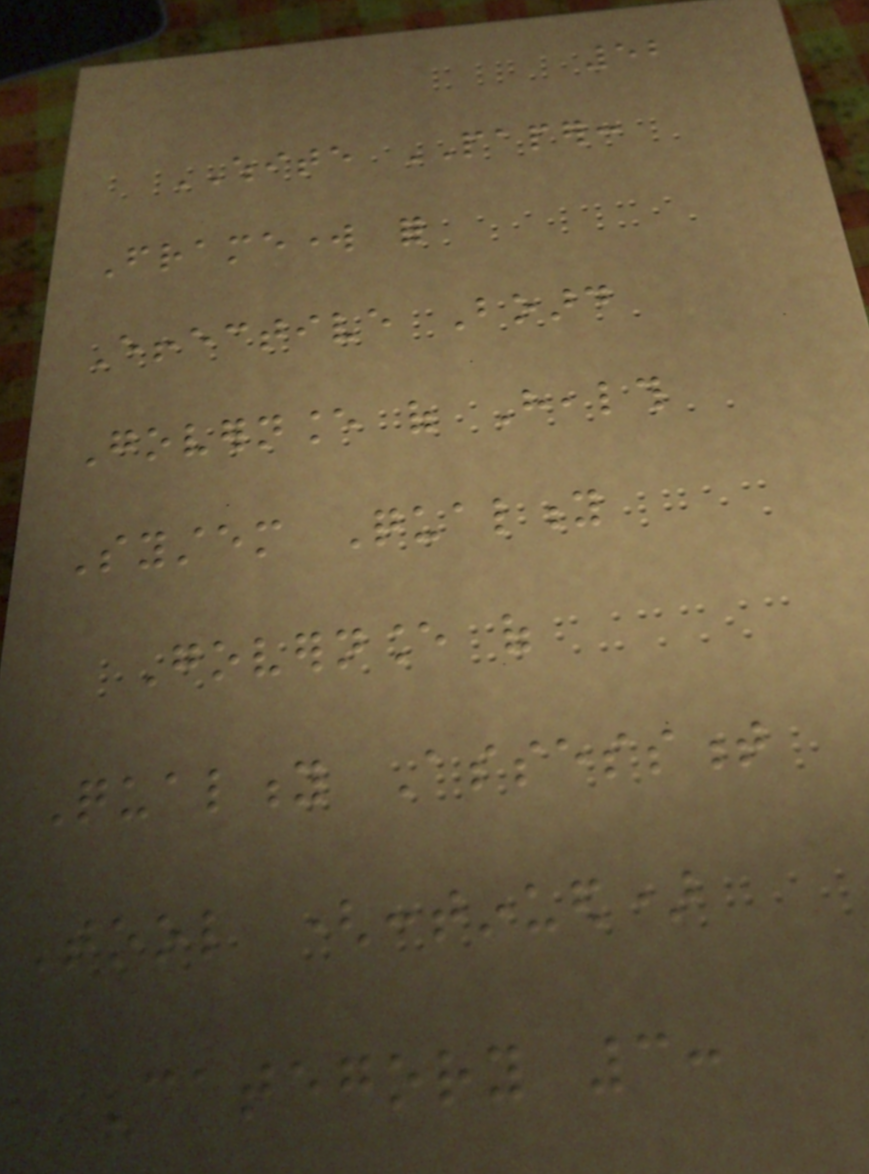52
WHITE PAPER:
Framework for
Effective Board
Governance of Health
System Quality
Governance of
Quality Assessment
Tool (continued)
Category 3:
